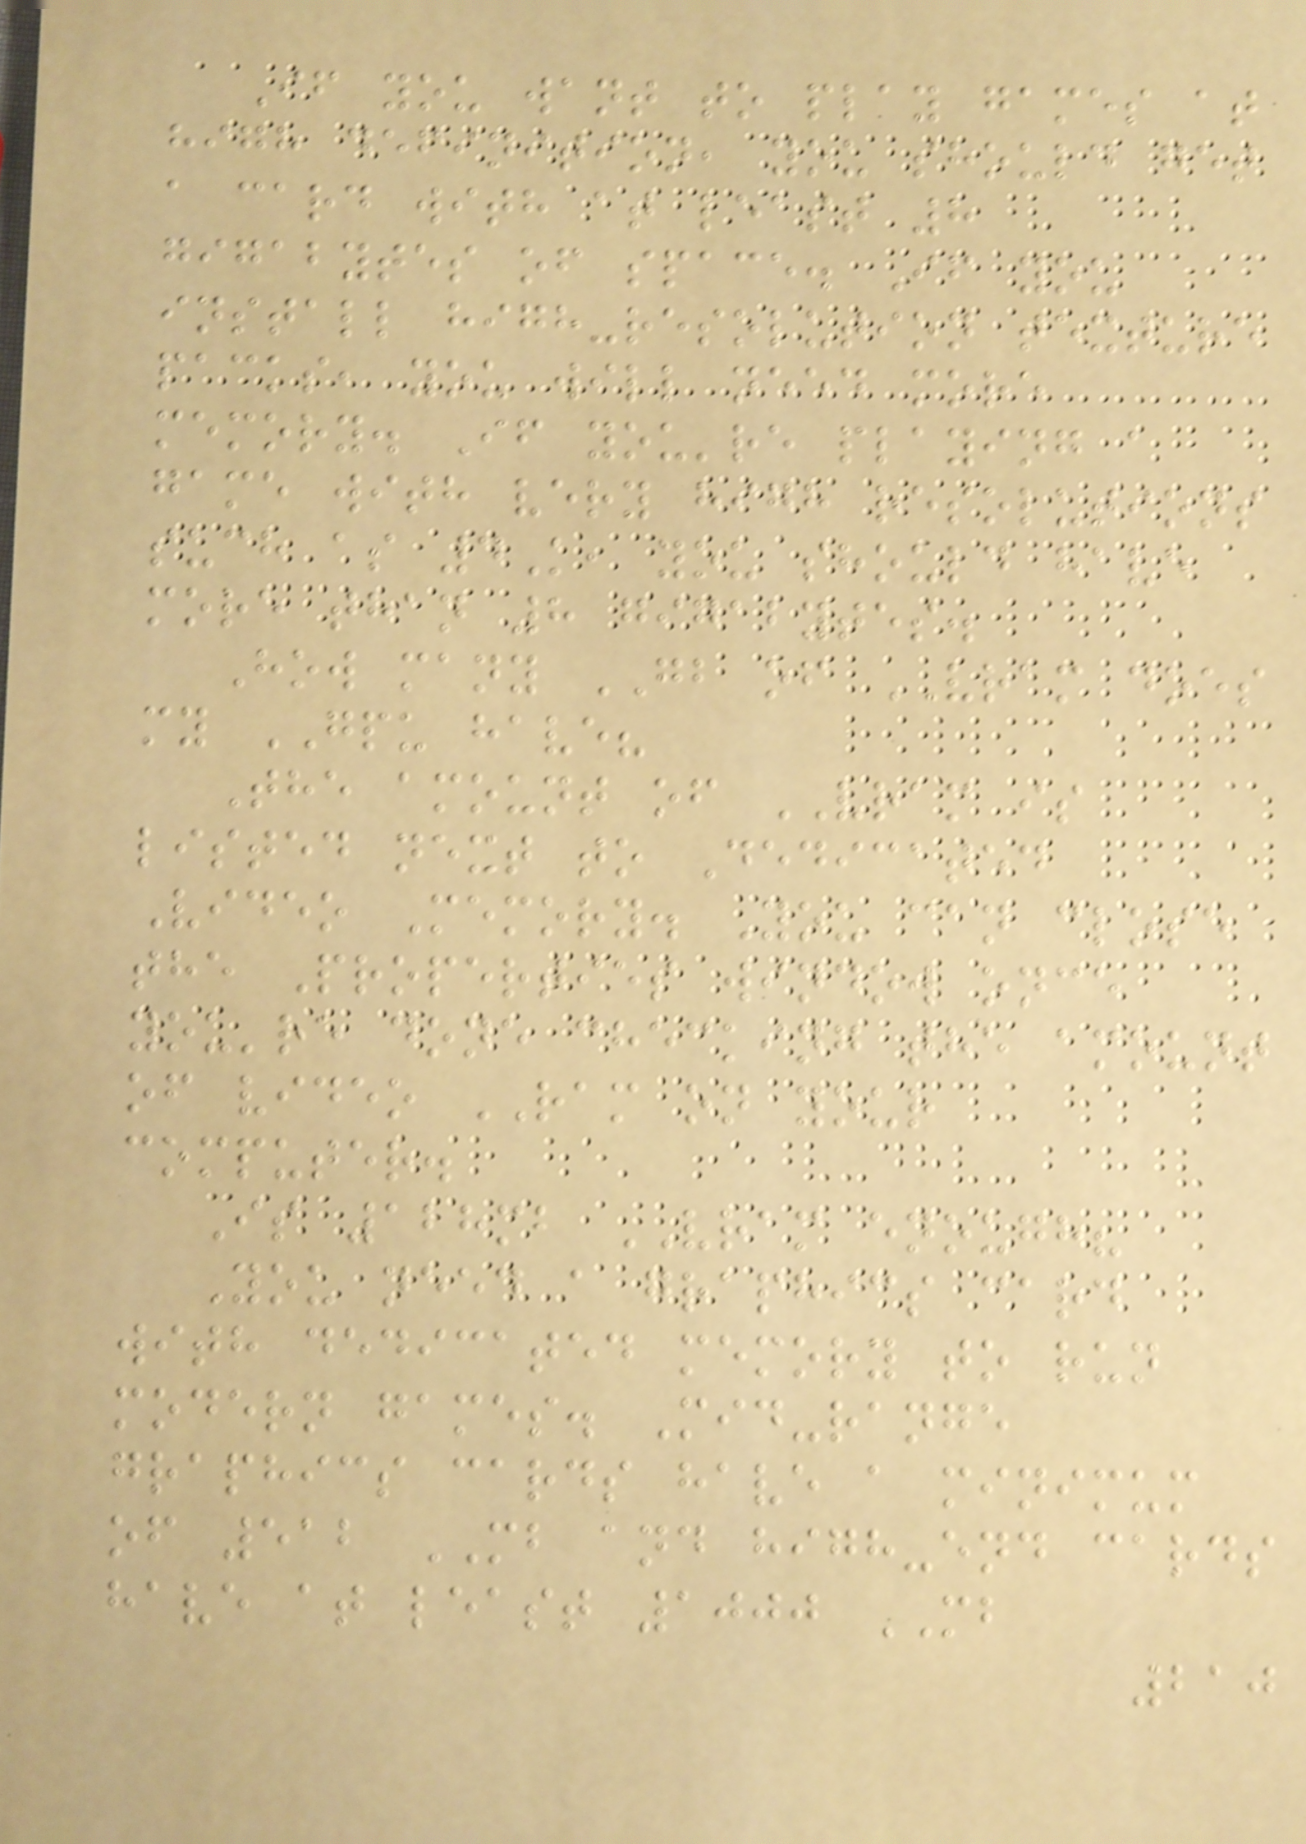If you want to play games at
high definition, you should get
a card with at least 8
gigabytes of space. If you
install high-resolution texture
packs, you will need more
memory. If you're playing a
game with very high resolutions
such as 4K, you should have
more than 8 gigabytes.
How many GB of VRAM does
my GPU have?
The amount of VRAM is
listed next to Dedicated
Video Memory. You can close
the Properties window once
you're done checking the amount
of video RAM on your
computer.
Is 128mb VRAM enough?
You need a graphics card
with dedicated memory to run
modern games. Mid-range
graphics cards have a minimum
of 512 MB and high-end cards
have at least 1000 MB
210
